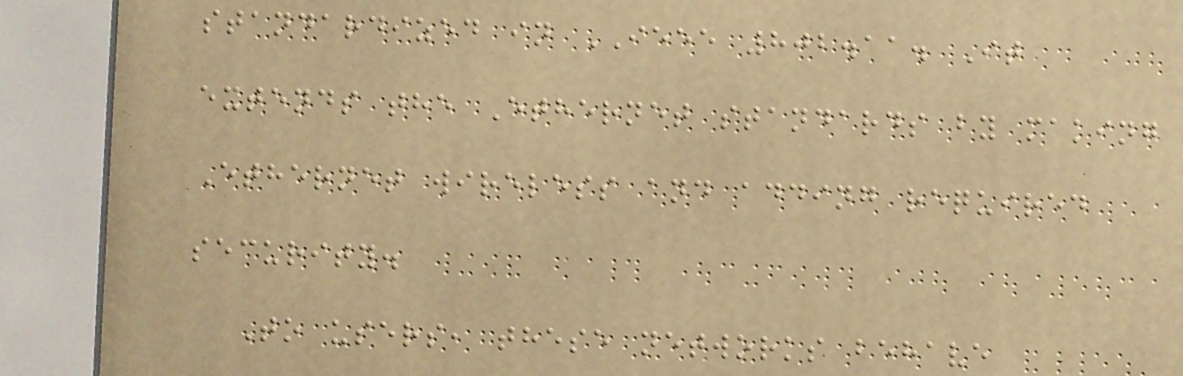standardized in IEEE 802.11. It
extends the Ethernet standards by making
Ethernet wireless and adding required
security.
To users, these networks behave
